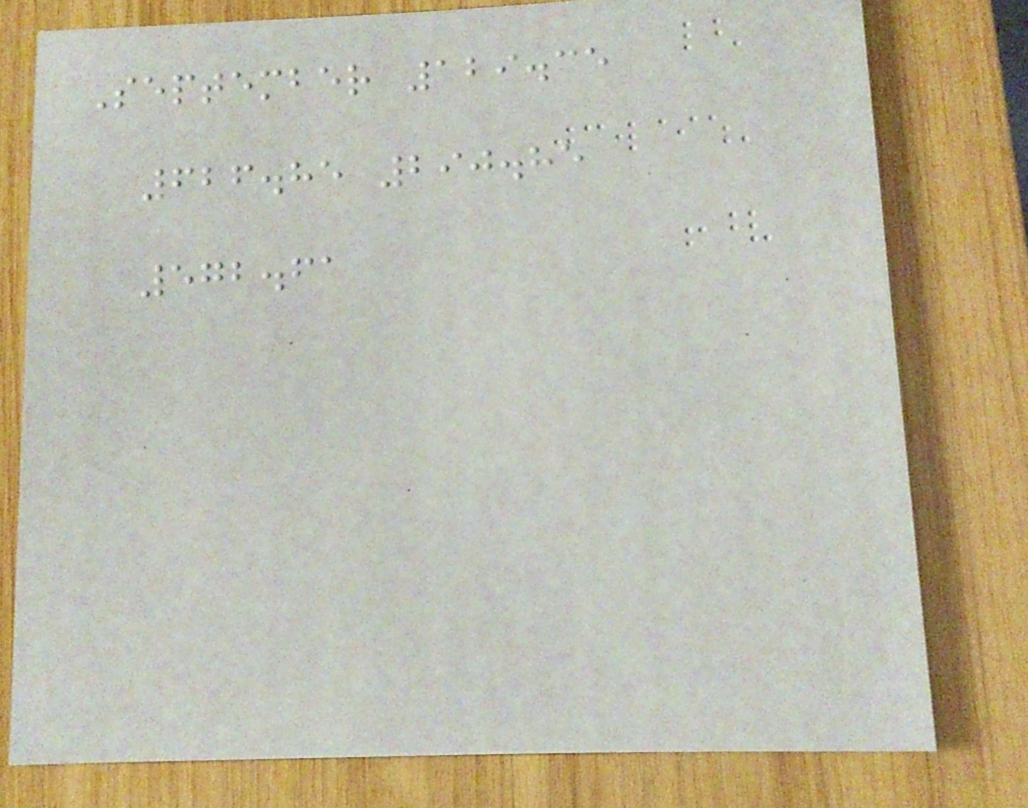September 129.35
626.85 290.85
572.61
